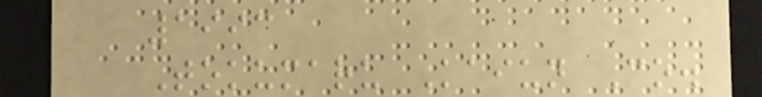1993
Tokumaru Kaiun Co.
